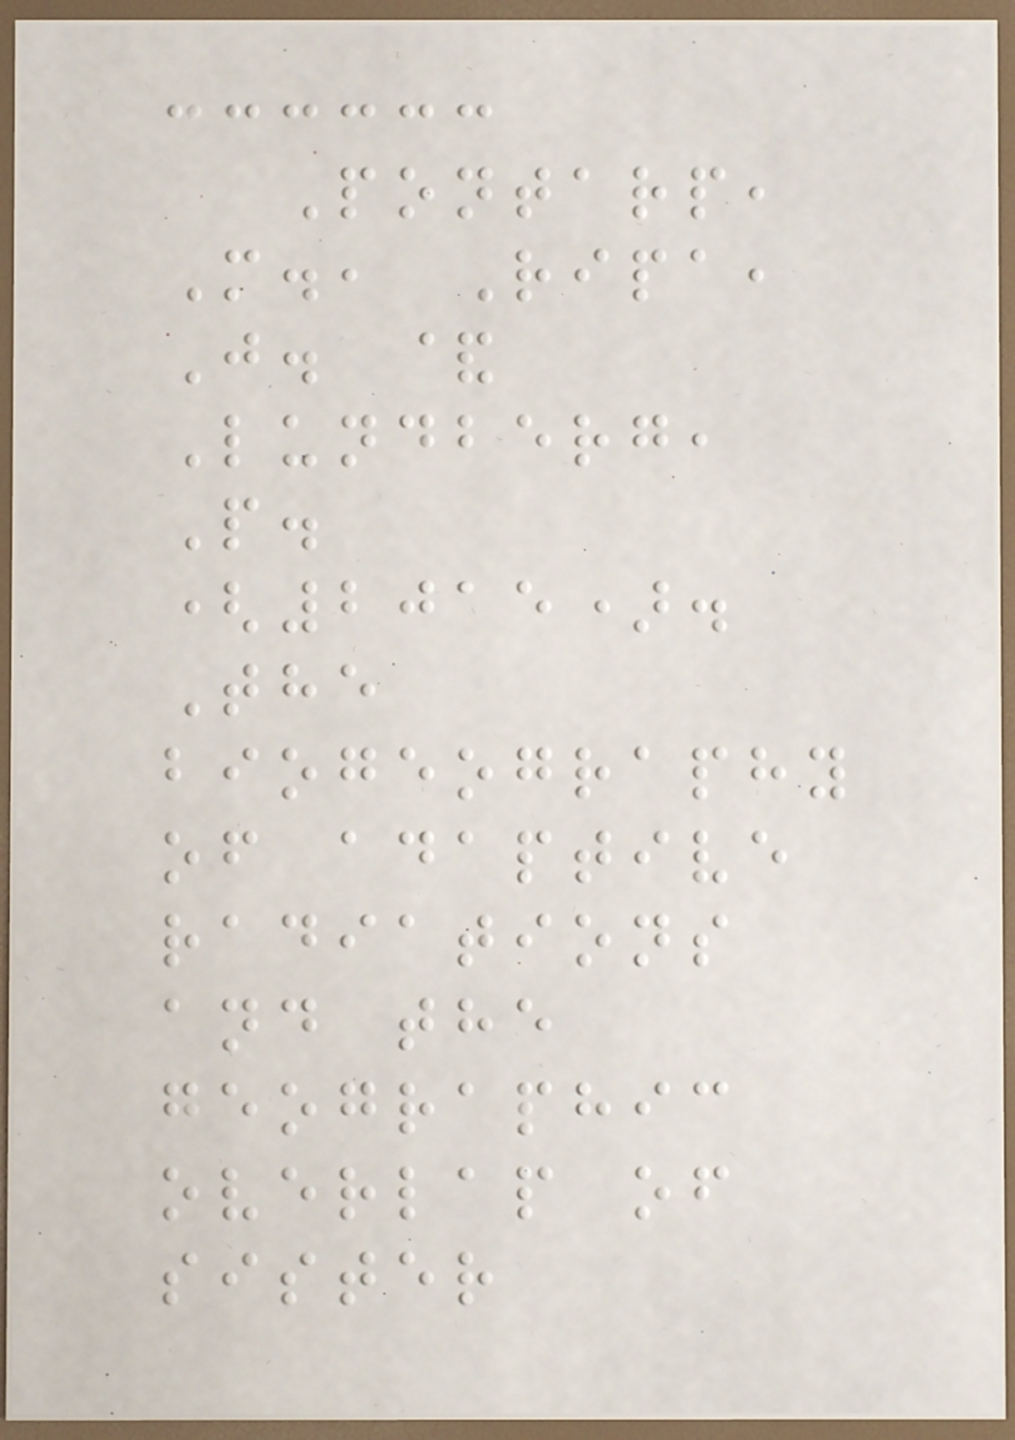Pontarp,
M., Ripa,
J. &
Lundberg,
P.
(2015).
The
biogeography
of adaptive
radiations
and the
geographic
overlap of
sister
